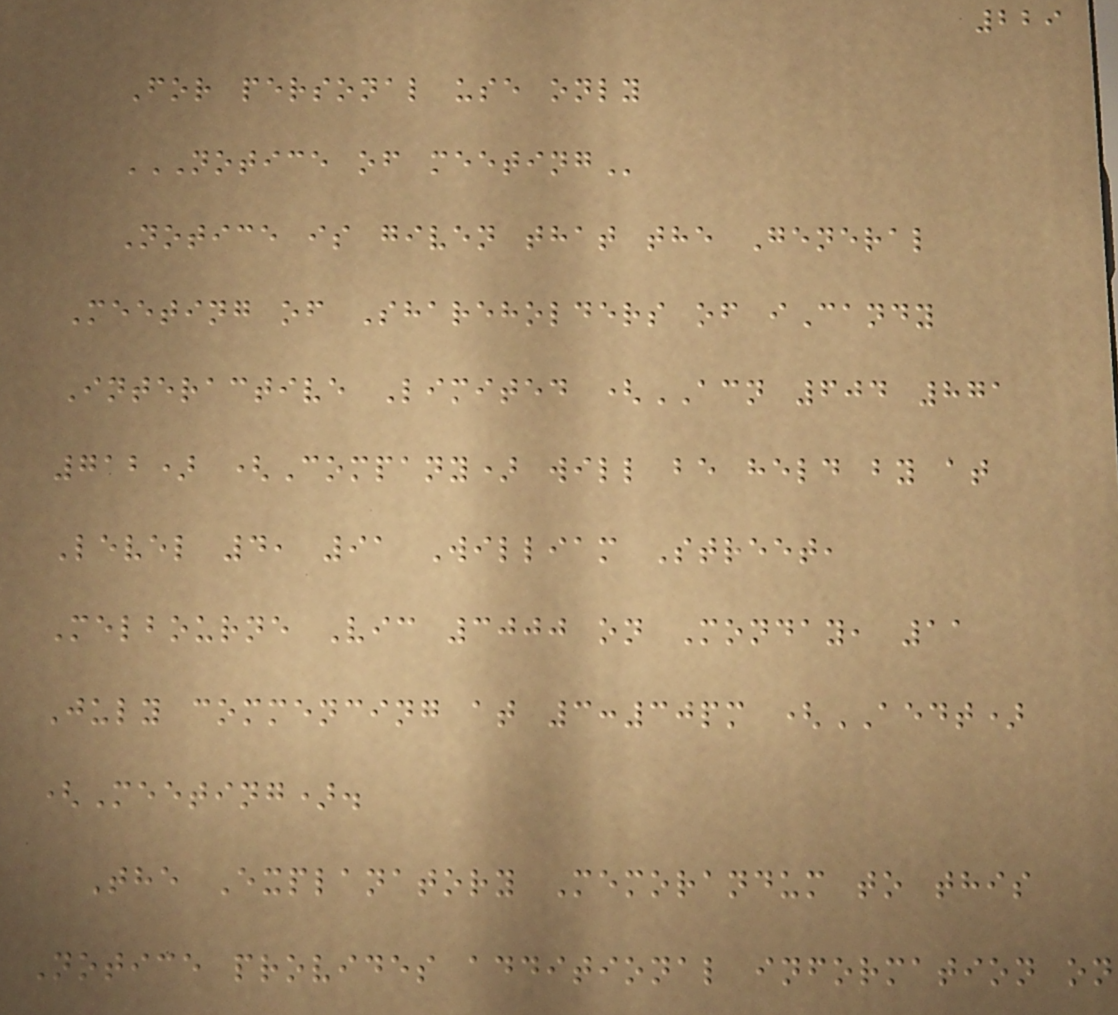229
For personal use only
NOTICE OF MEETING
Notice is given that the General
Meeting of Shareholders of iCandy
Interactive Limited (ACN 604 871
712) (Company) will be held by at
Level 4, 91 William Street,
Melbourne Vic 3000 on Monday, 11
July commencing at 3:30pm (AEDT)
(Meeting).
The Explanatory Memorandum to this
Notice provides additional information on
